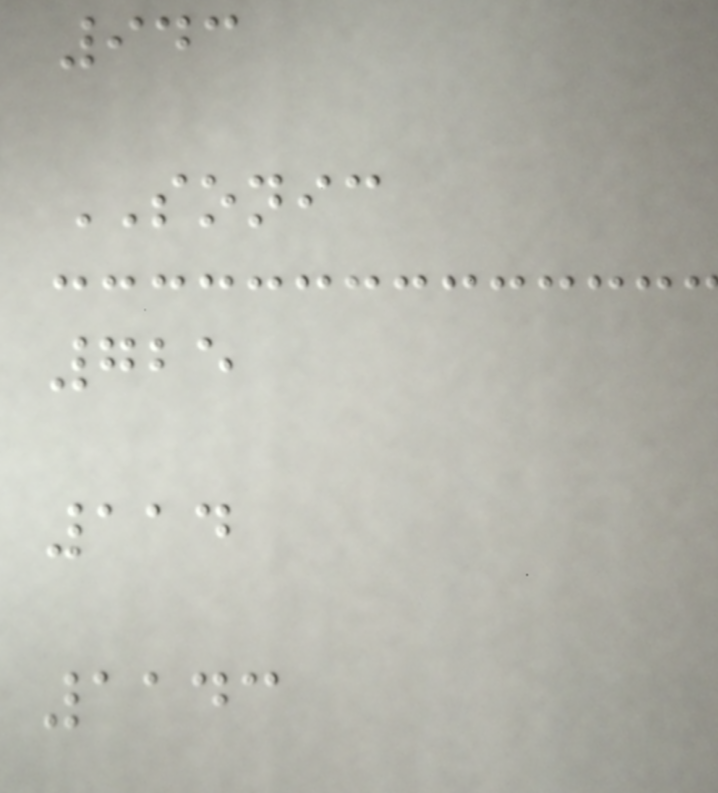943
SONIC
725
114
1143
